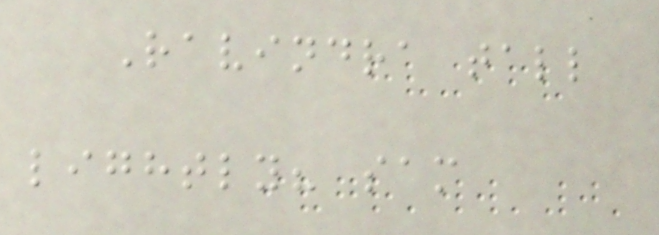Ravindra tall
lightly? sam
